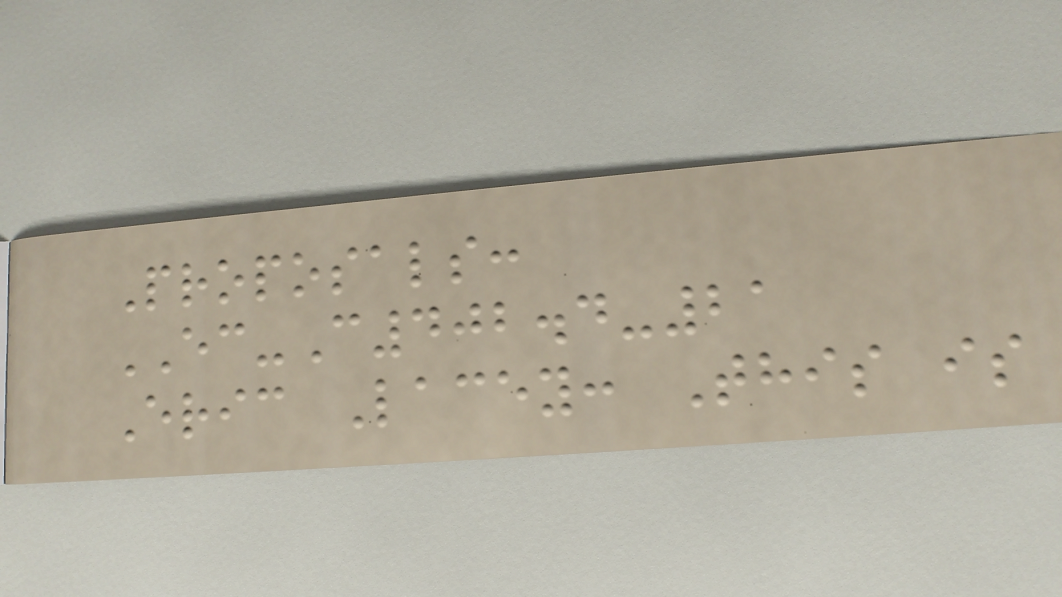Proposals:
EC-C402.4-21
Eric Lacey: This is
